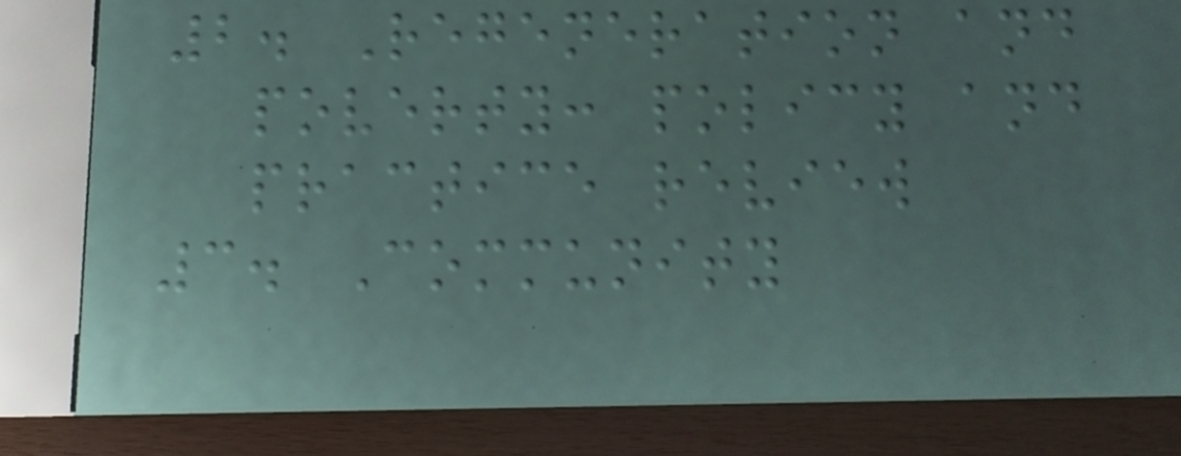2. Regeneration and
poverty: policy and
practice review
3. Community
